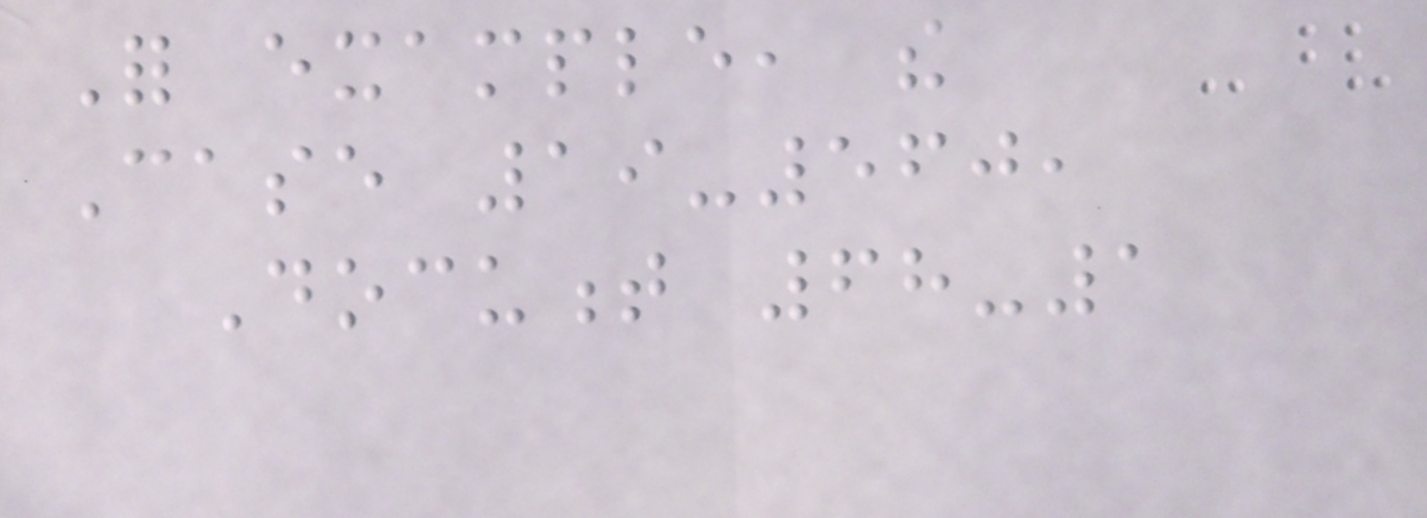For example, the
Case 19-560,
Document 68-1
